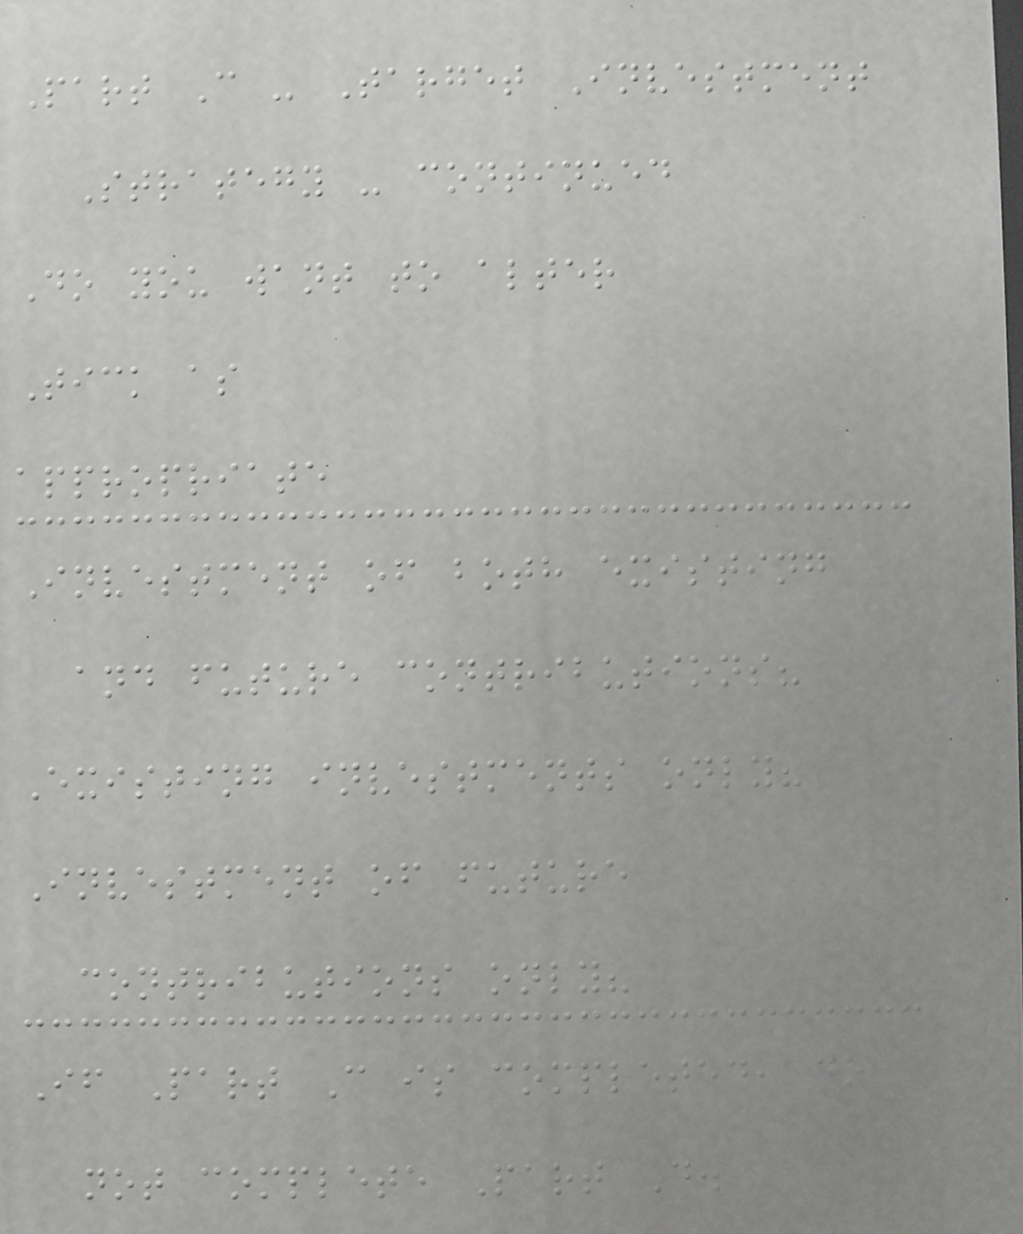Part C - Target Investment
Strategy - continued
Do you want to alter
Tick as
appropriate
Investment of both existing
and future contributions?
Existing investments only?
Investment of future
contributions only?
If Part C is completed, do
not complete Part D.
